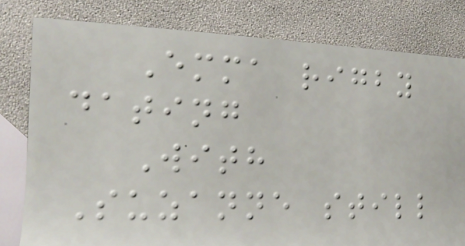Emma rigby
dating
With
Suzanne still
